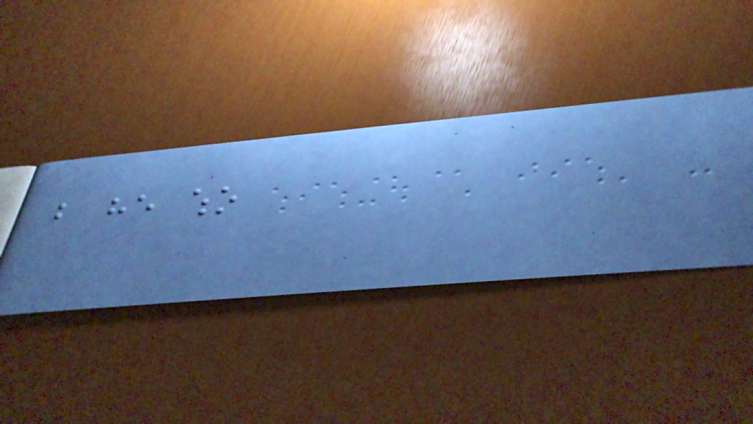but he who
